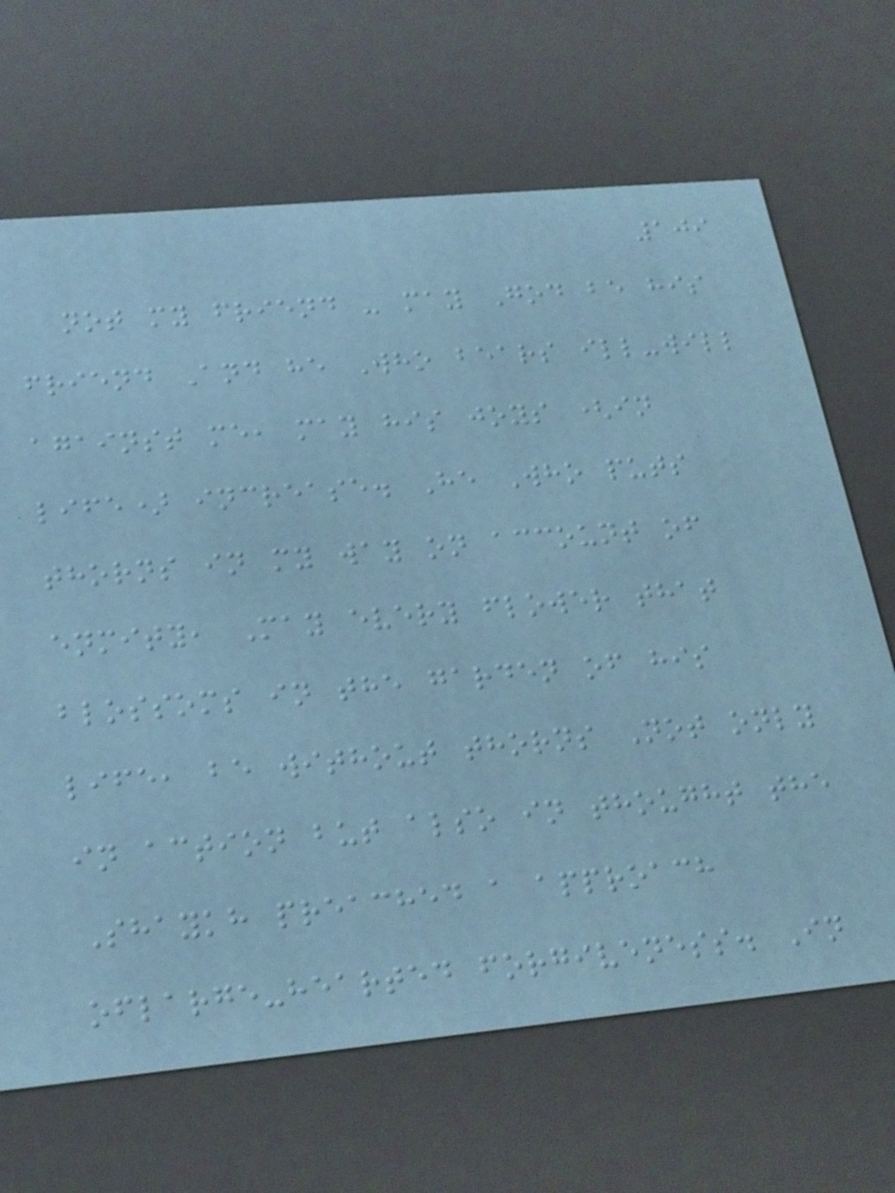109
not my friend - may God be his
friend And he Who bears ill-will
against me, may his joys (in
life) increase. He Who puts
thorns in my way on account of
enmity, May every flower that
blossoms in the garden of his
life, be without thorns Not only
in action but also in thought the
Shaykh preached a approach
oflarge-hearted forgiveness. In
